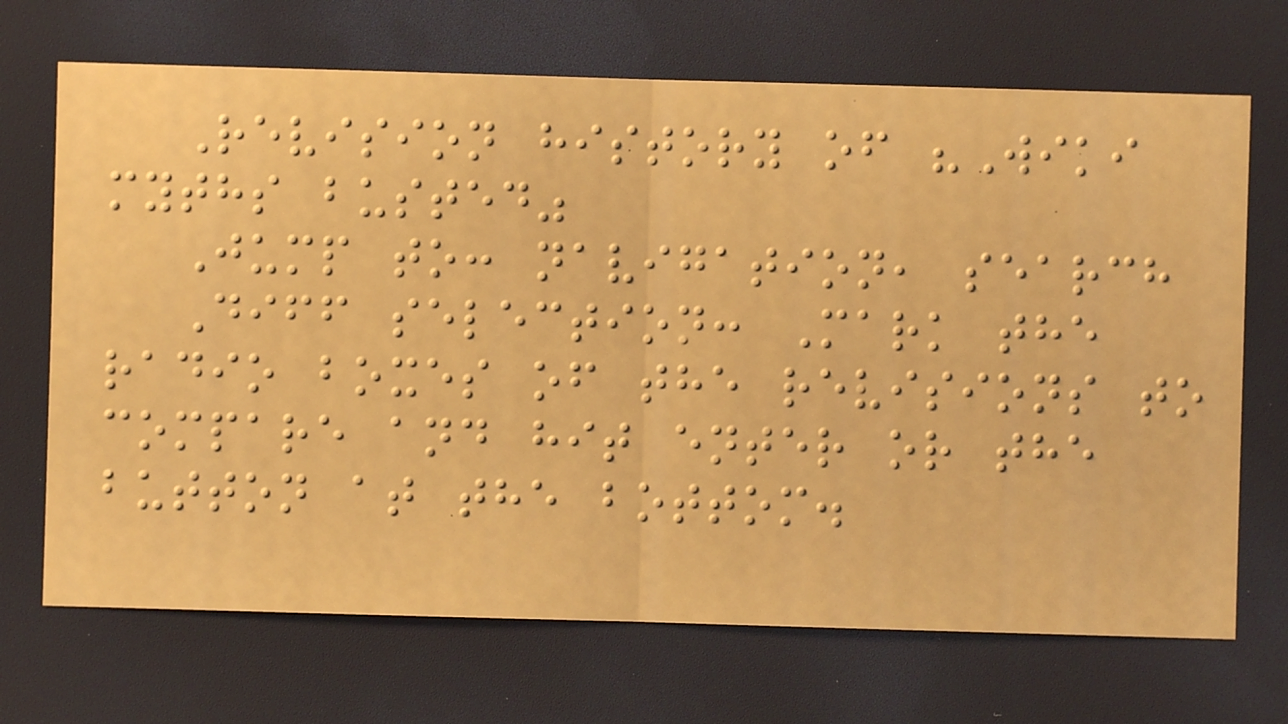Revision history of "Wiki
myths busted"
Jump to: navigation, search
Diff selection: Mark the
radio boxes of the revisions to
compare and hit enter or the
button at the bottom.
